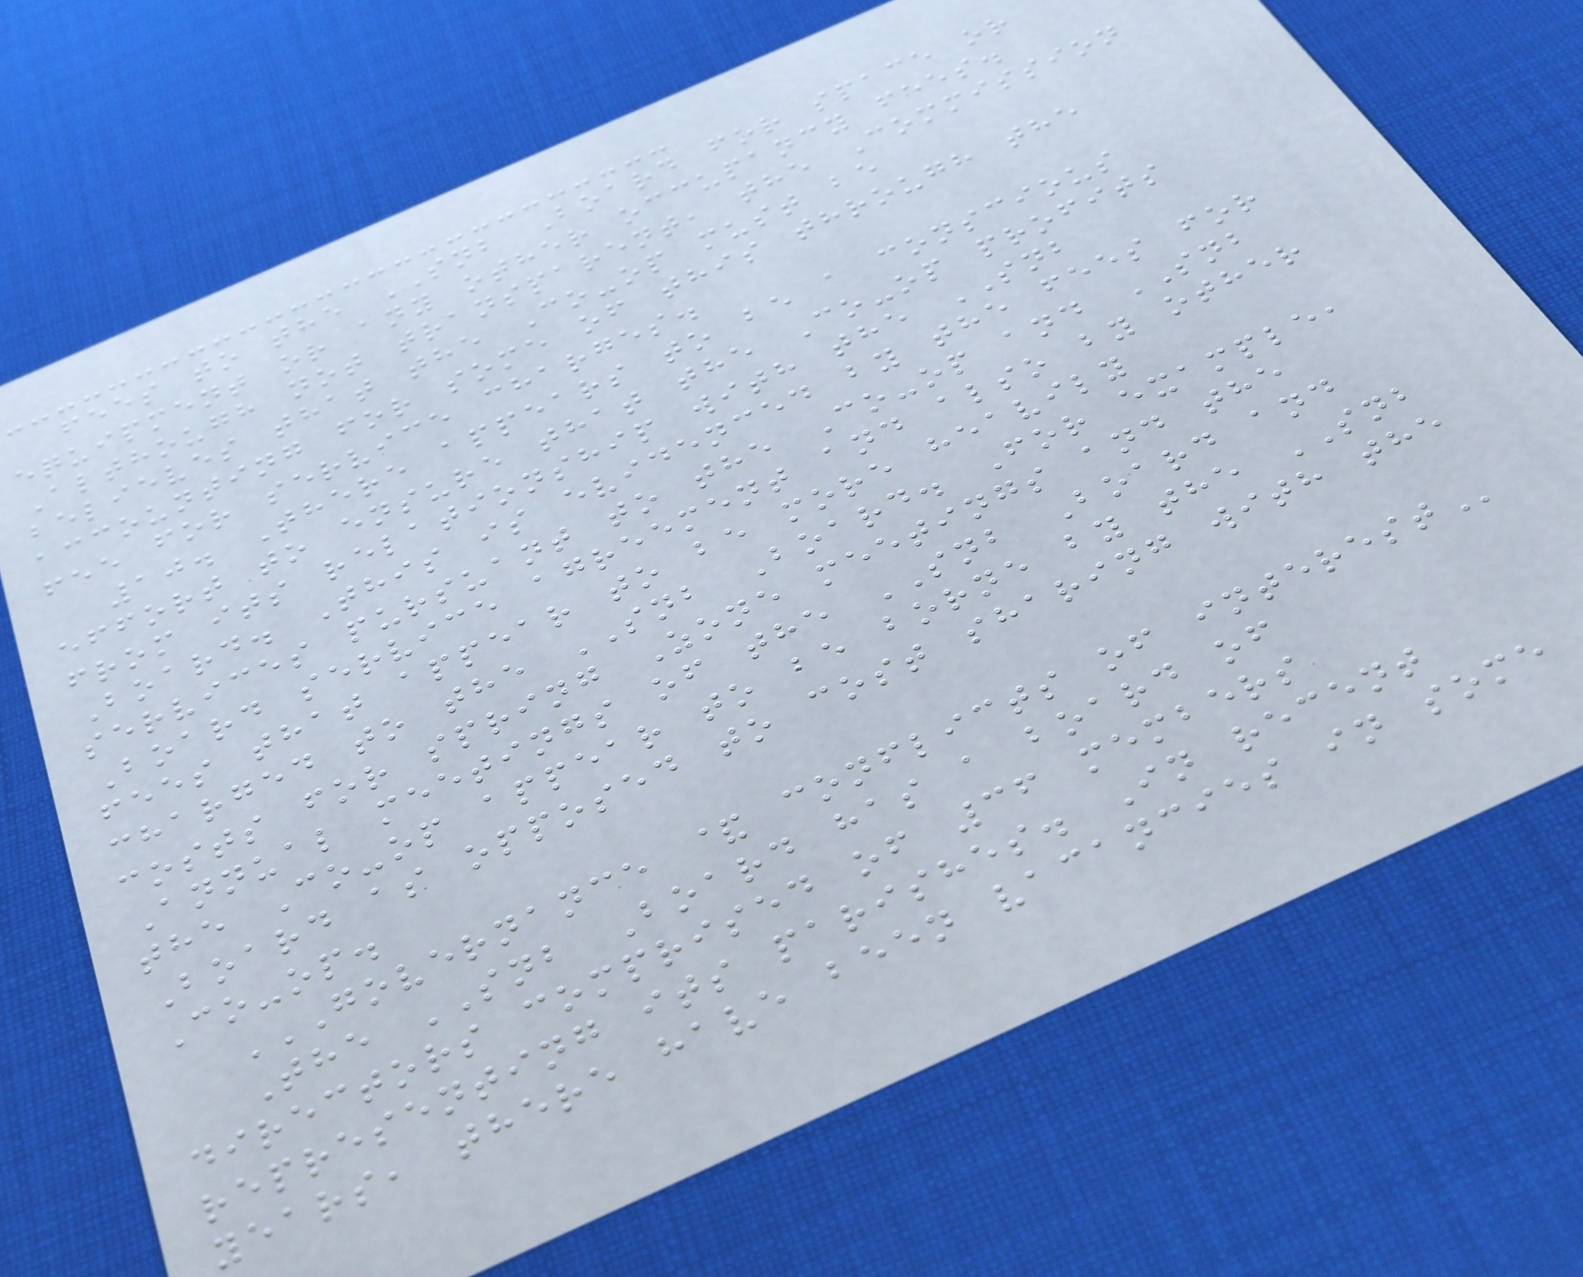fees to the SNB Board for space or
equipment or any other occupancy fees.
Although not transparent, the Commission
believes that the Co-op must be
accounting for some of this through the
fee for service charges.
10. There appears to be a conscious
effort to ensure that the Co-op profits
from its relationship with the SNB
Board. This is evidenced by the fees for
services pursuant to the Co-op and SNB
Board service agreement and also by other
fees that appear to be more heavily
charged to the SNB Board. For example,
costs for spring Zone meetings and the
Annual meetings of the SNB Board and
the Co-op appear to be borne by the SNB
Board as opposed to cost sharing with the
Co-op.
GOVERNANCE & CONFLICTS OF INTEREST
The SNB Board has a board of
directors comprised of 36 members
representing its parishes. In recent
years, there have been vacancies in some
